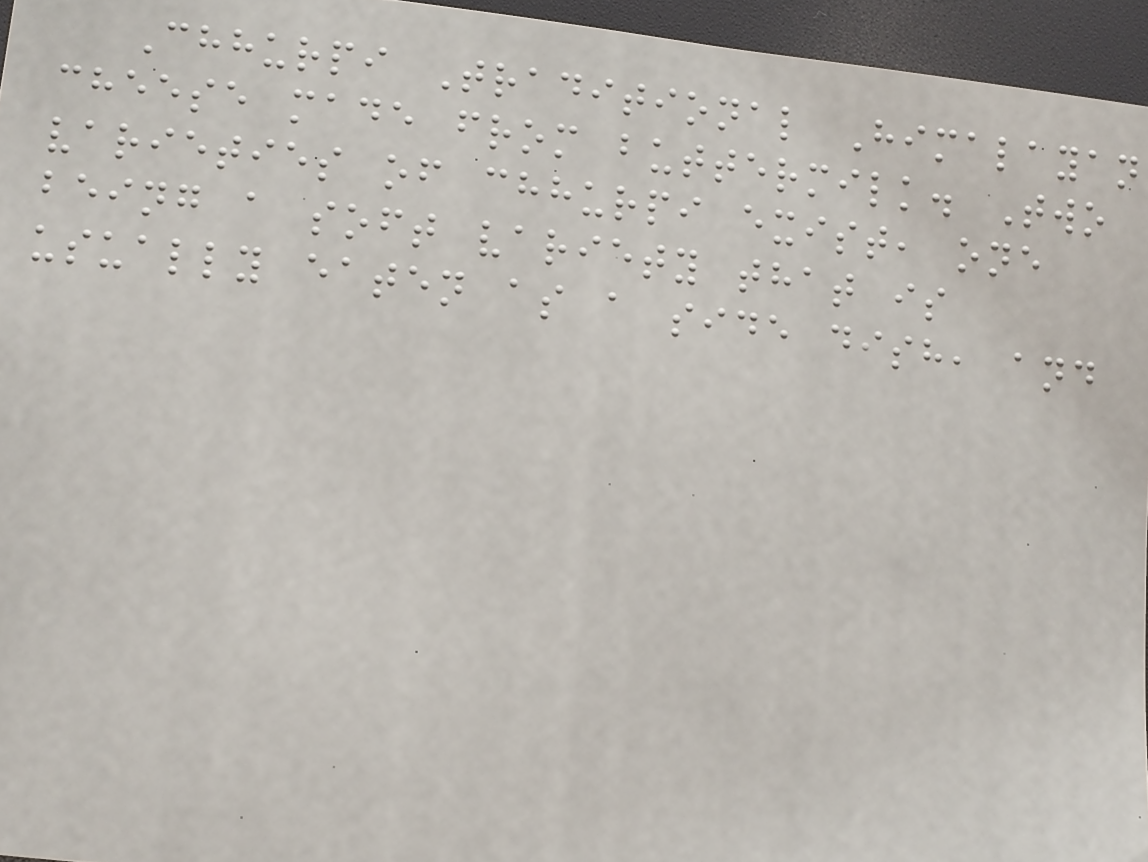Chhurpi Traditional Himalayan
cheese made from buttermilk. Two
varieties of chhurpi exist, one
being a soft variety that is
usually eaten as a side dish, and
